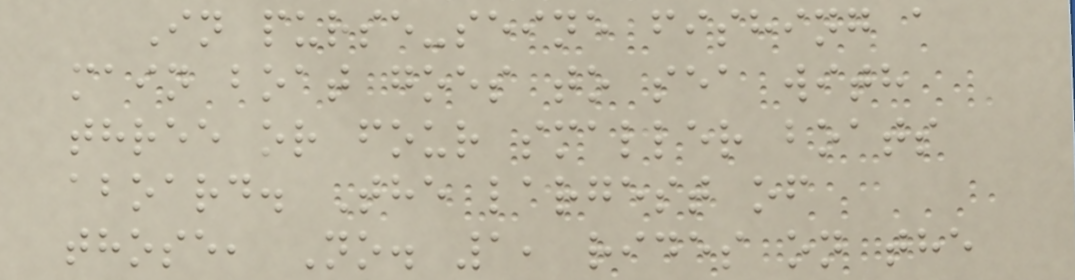In purse-seine fishing a
main boat goes to sea with
three or four smaller boats
aboard. The largest of
those, No. 1, rides on the
